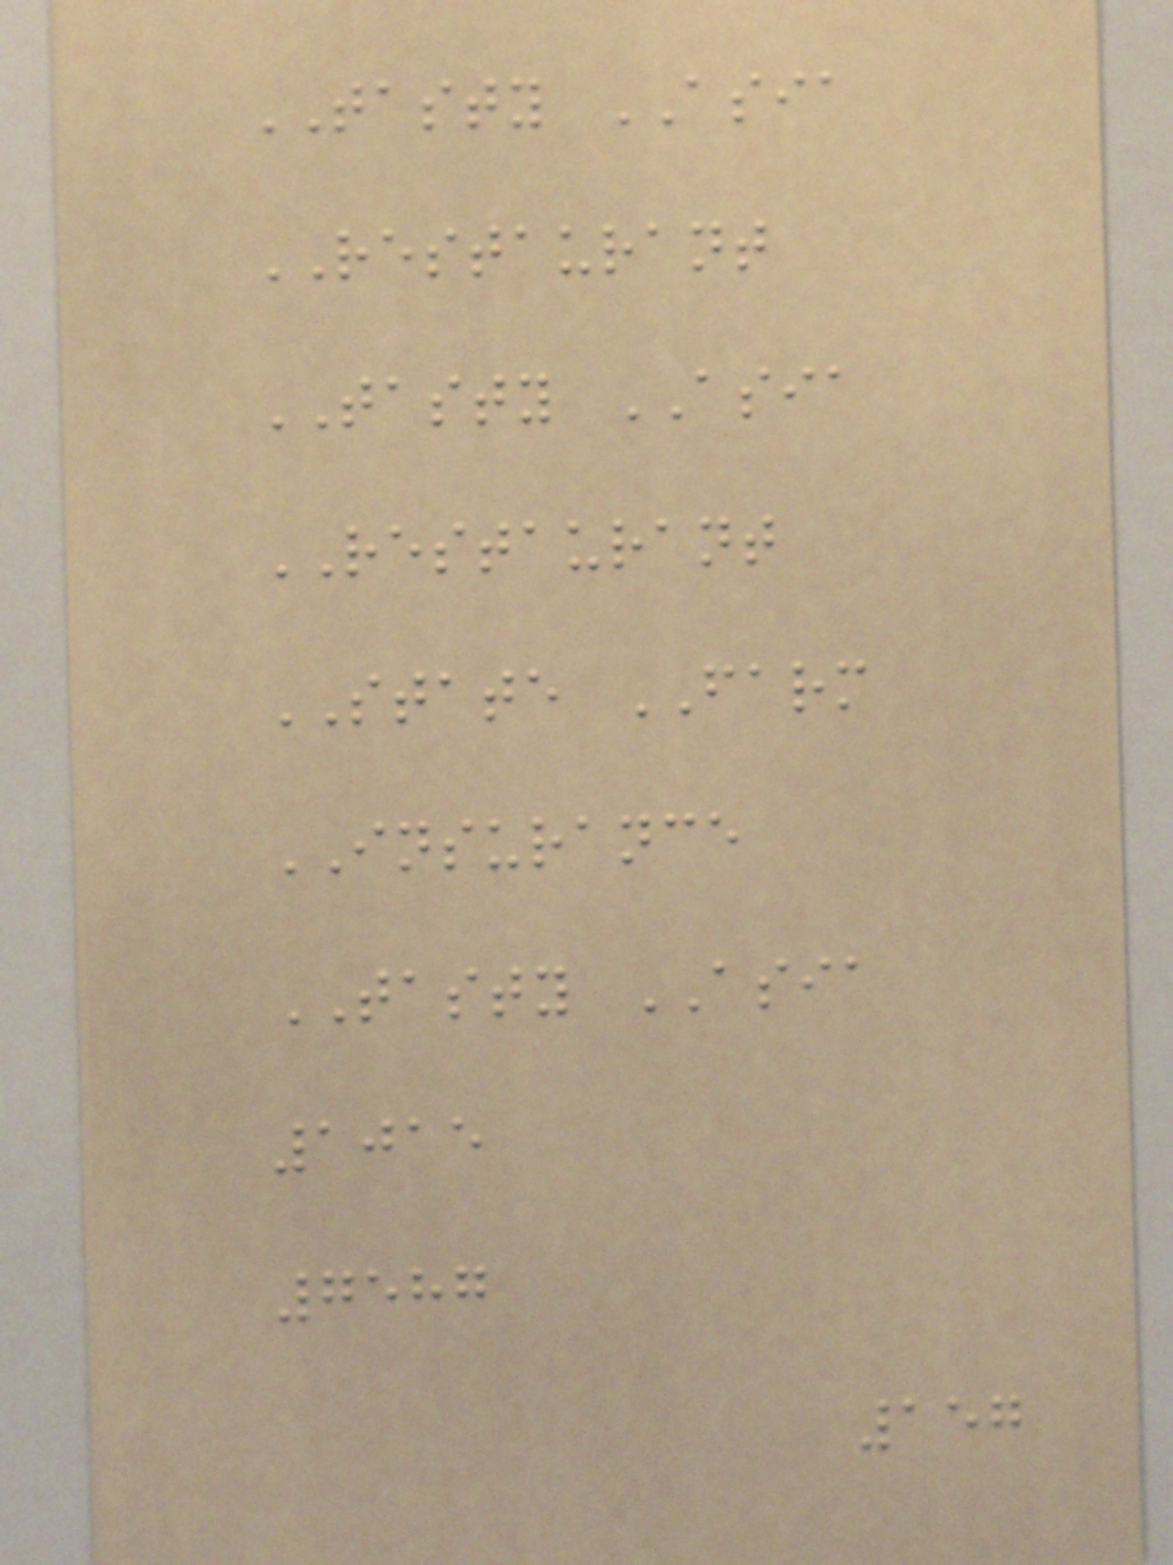TASTY ASIA
RESTAURANT
TASTY ASIA
RESTAURANT
STATE FARM
INSURANCE
TASTY ASIA
1015
7587
157
